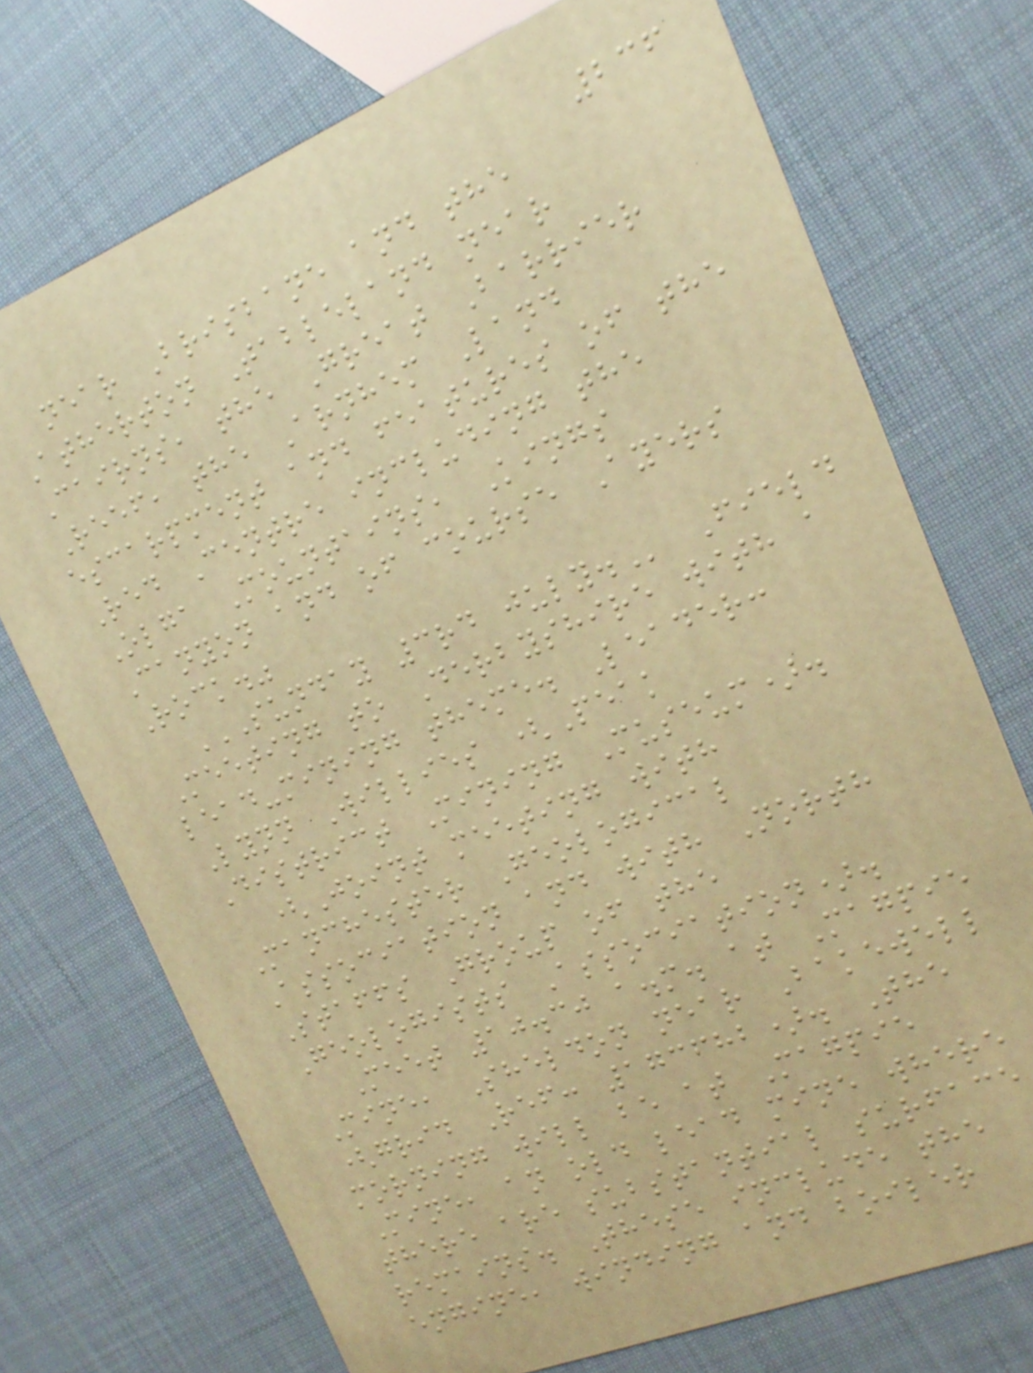236
near Brisbane and the
Atherton Tableland near
Cairns, the Great Barrier
Reef, the Arnhem Land
escarpment and features of the
Red Centre including the
Olga Mountains, Kings
Canyon and of course Ayers
Rock."
SUNDAY 3RD JULY. Field
Meeting to Derbyshire with a
lead-mining theme. Leader:
Lynn Willies (Peak
District Mining Museum).
(Joint meeting with
Manchester Geological
Association and with North
Staffs Group of the
Geologists Association).
Meet 10.30 a.m. at Magpie
Mine, Sheldon near Bakewell
(grid Ref: 173682). The
morning will be at Magpie
Mine, an old lead mine where
there are substantial surface
remains. These include the
engine, winding and boiler
